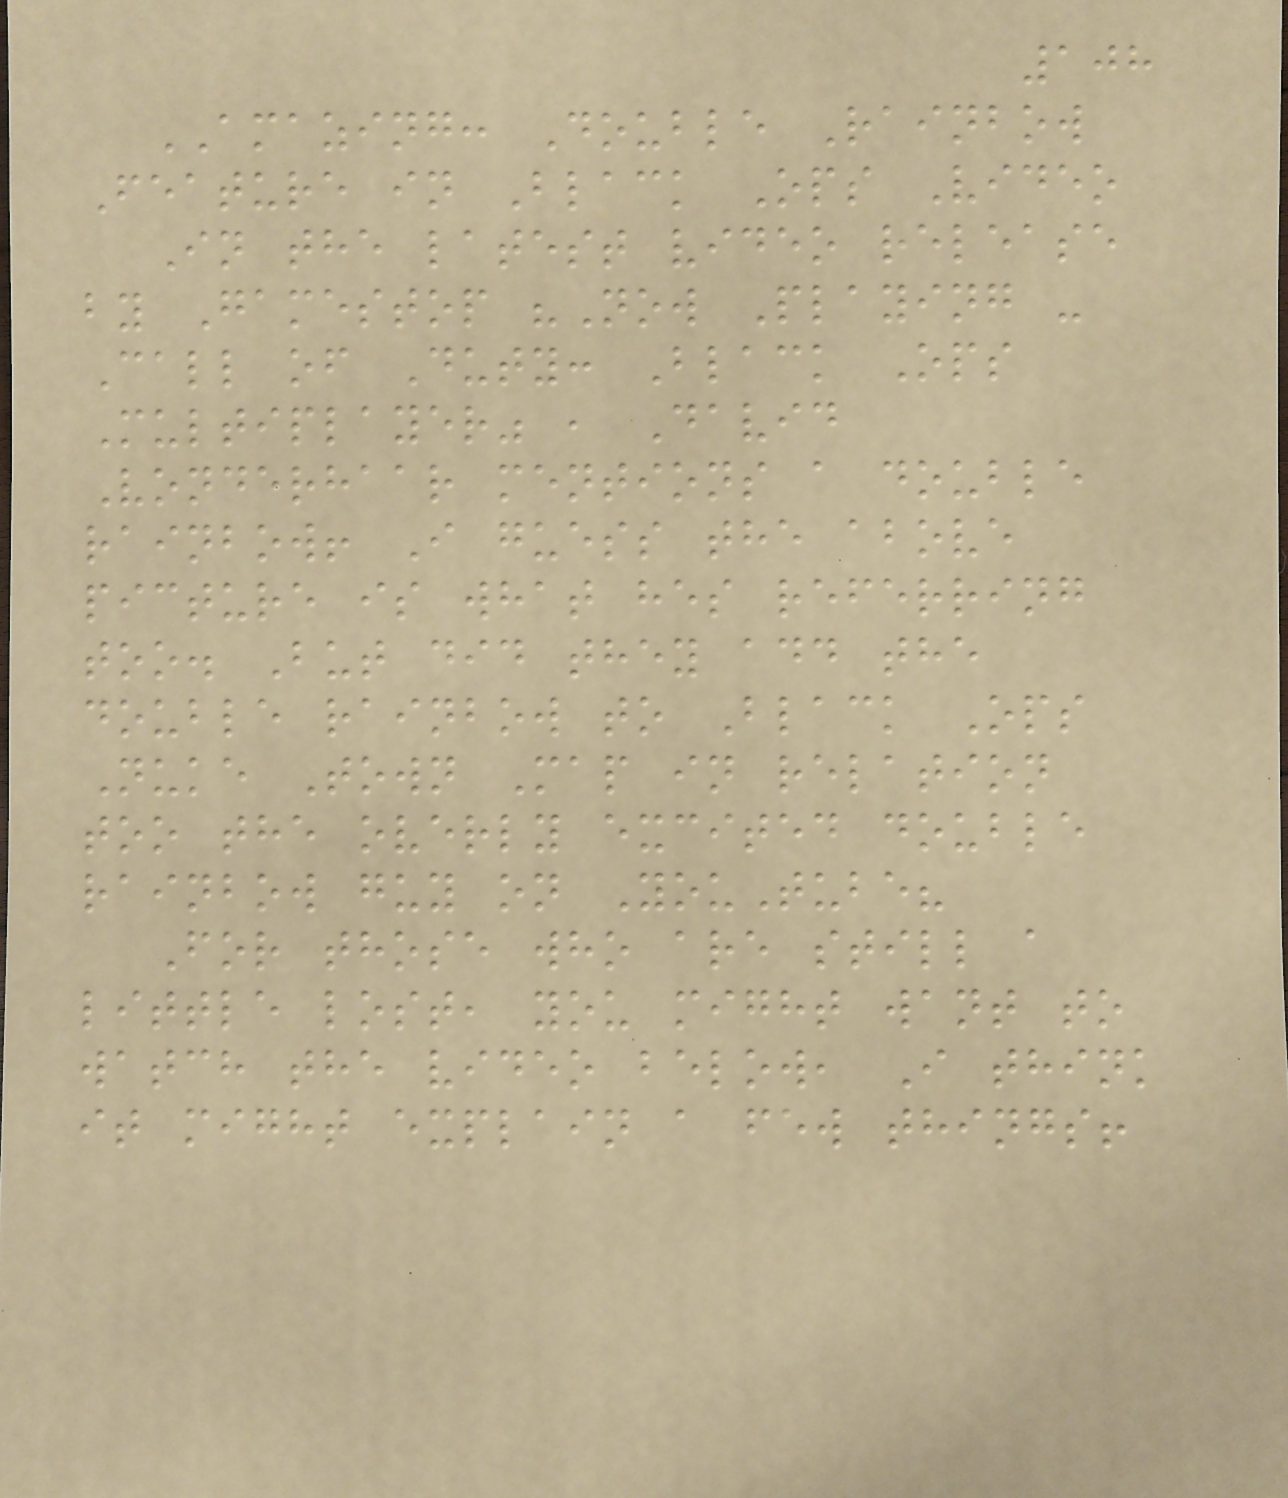108
AMAZING: Double Rainbow
Feature in Black Ops Video
In the latest video release
by Gamestop "Now Playing -
Call of Duty: Black Ops
Multiplayer" , David
Vonderhaar mentions a double
rainbow! I guess the above
picture is what hes referring
too. But did they add the
double rainbow to Black Ops
Nuke Town Map in relation
too the overly excited double
rainbow guy on YouTube?
For those who are still a
little lost, you might want to
watch the video below, I think
it might explain a few things!
